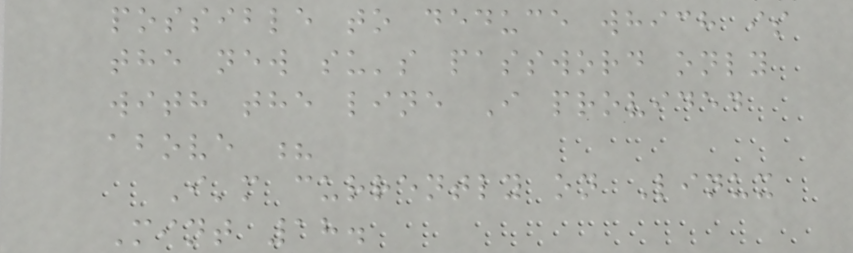possible to deduce which is
the new su's password only
with the line I provided
above ?
I'm currently on Linux
Mint 18.
